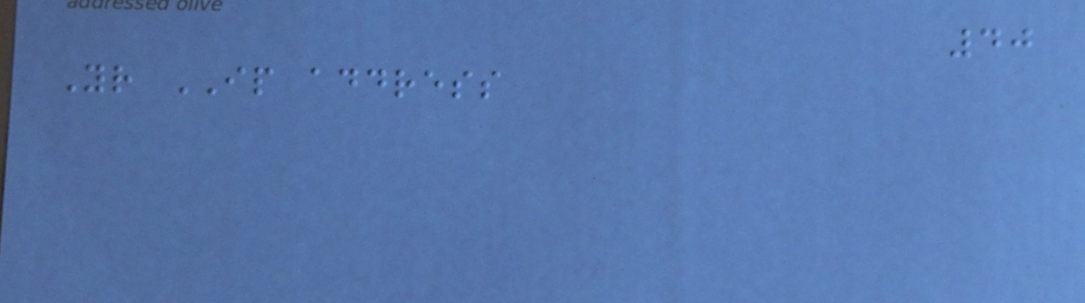40
Your IP address
